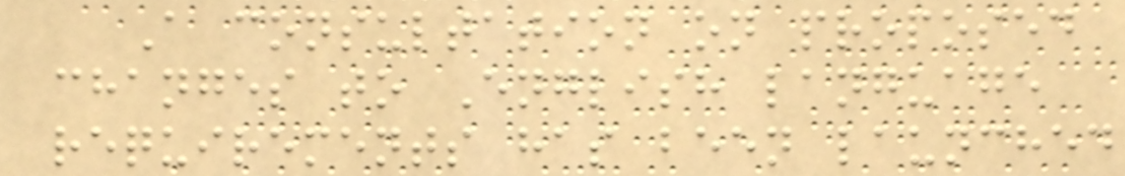A consultation on proposed
changes to English language
requirements has been launched
